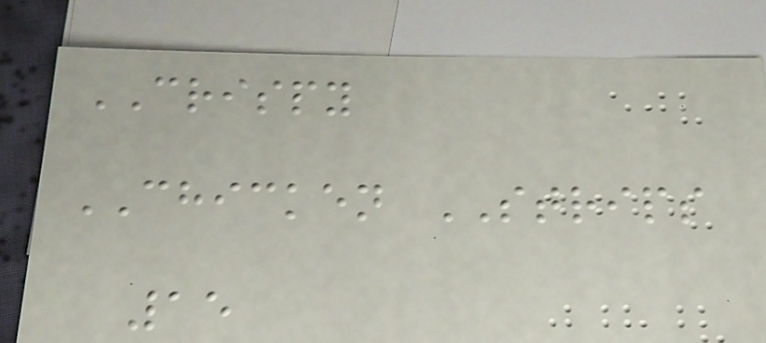CRISPY
CHICKEN STRIPS
15
